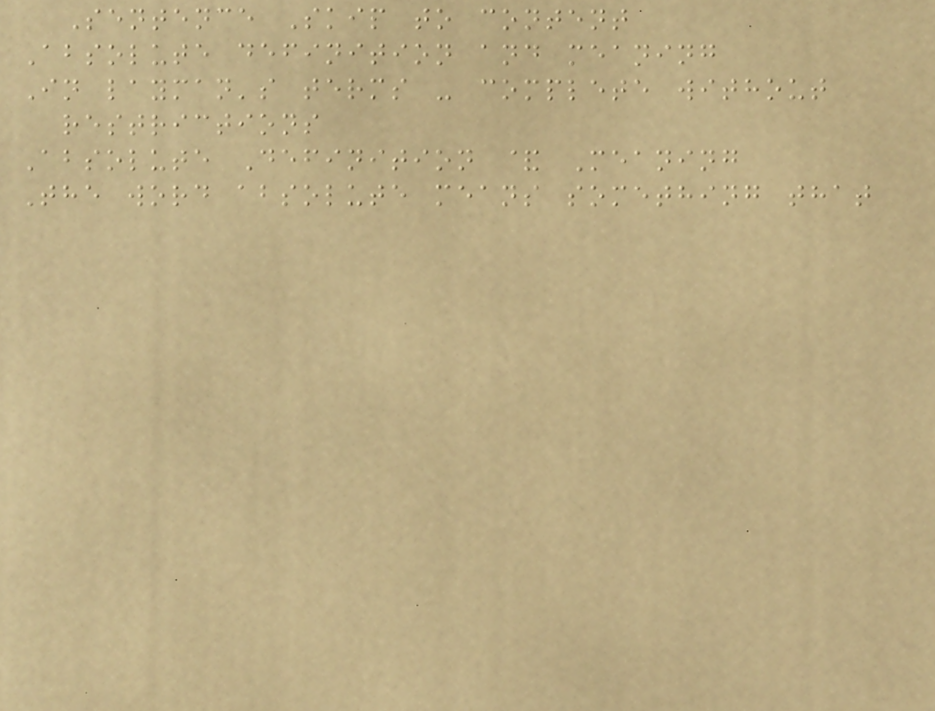Sentence Skip to content
Absolute definition and meaning
In layman's terms - complete without
restrictions
Absolute Definition & Meaning
The word absolute means something that
